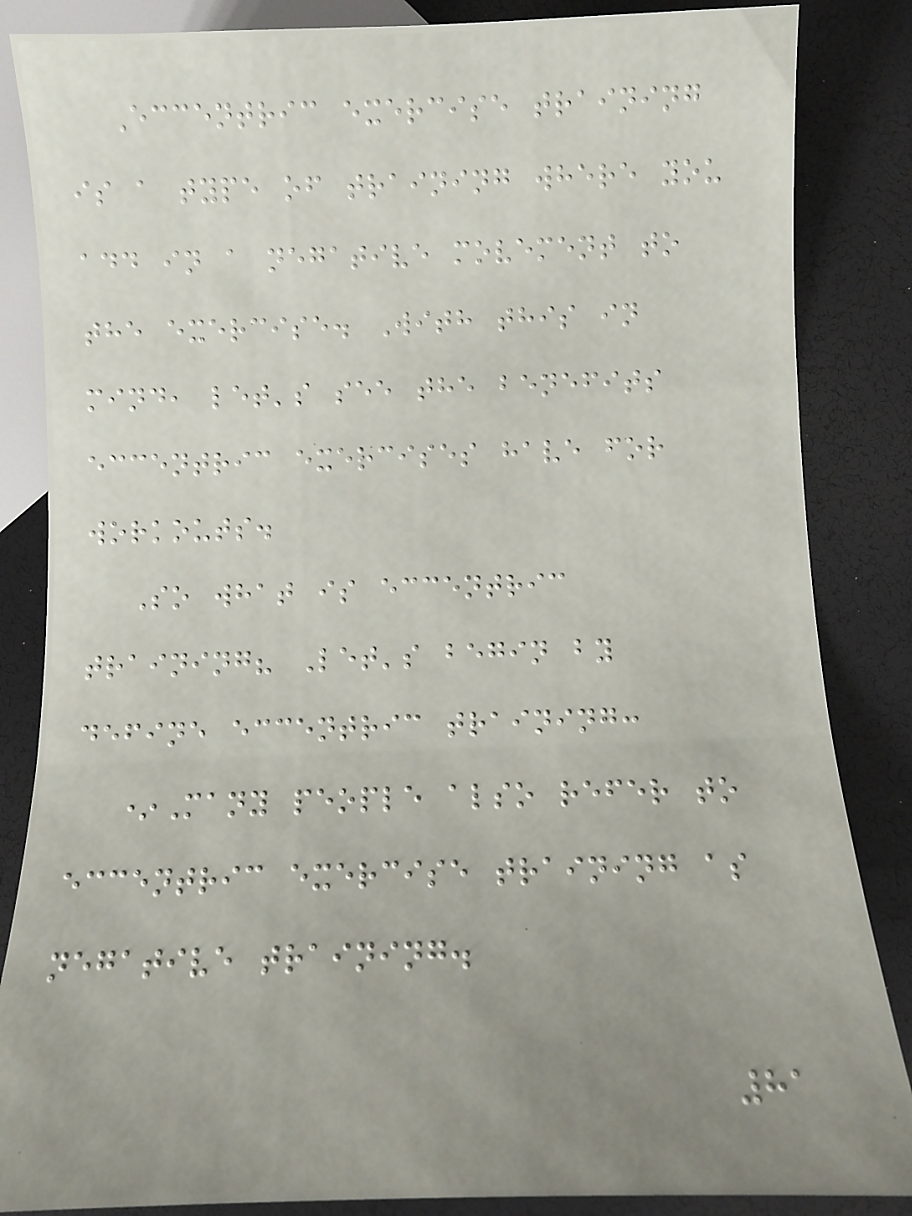Eccentric exercise training
is a type of training where you
add in a negative movement to
the exercise. With this in
mind, let's see the benefits
eccentric exercises have for
workouts.
So what is eccentric
training? Let's begin by
define eccentric training:
*Many people also refer to
eccentric exercise training as
negative training.
81
